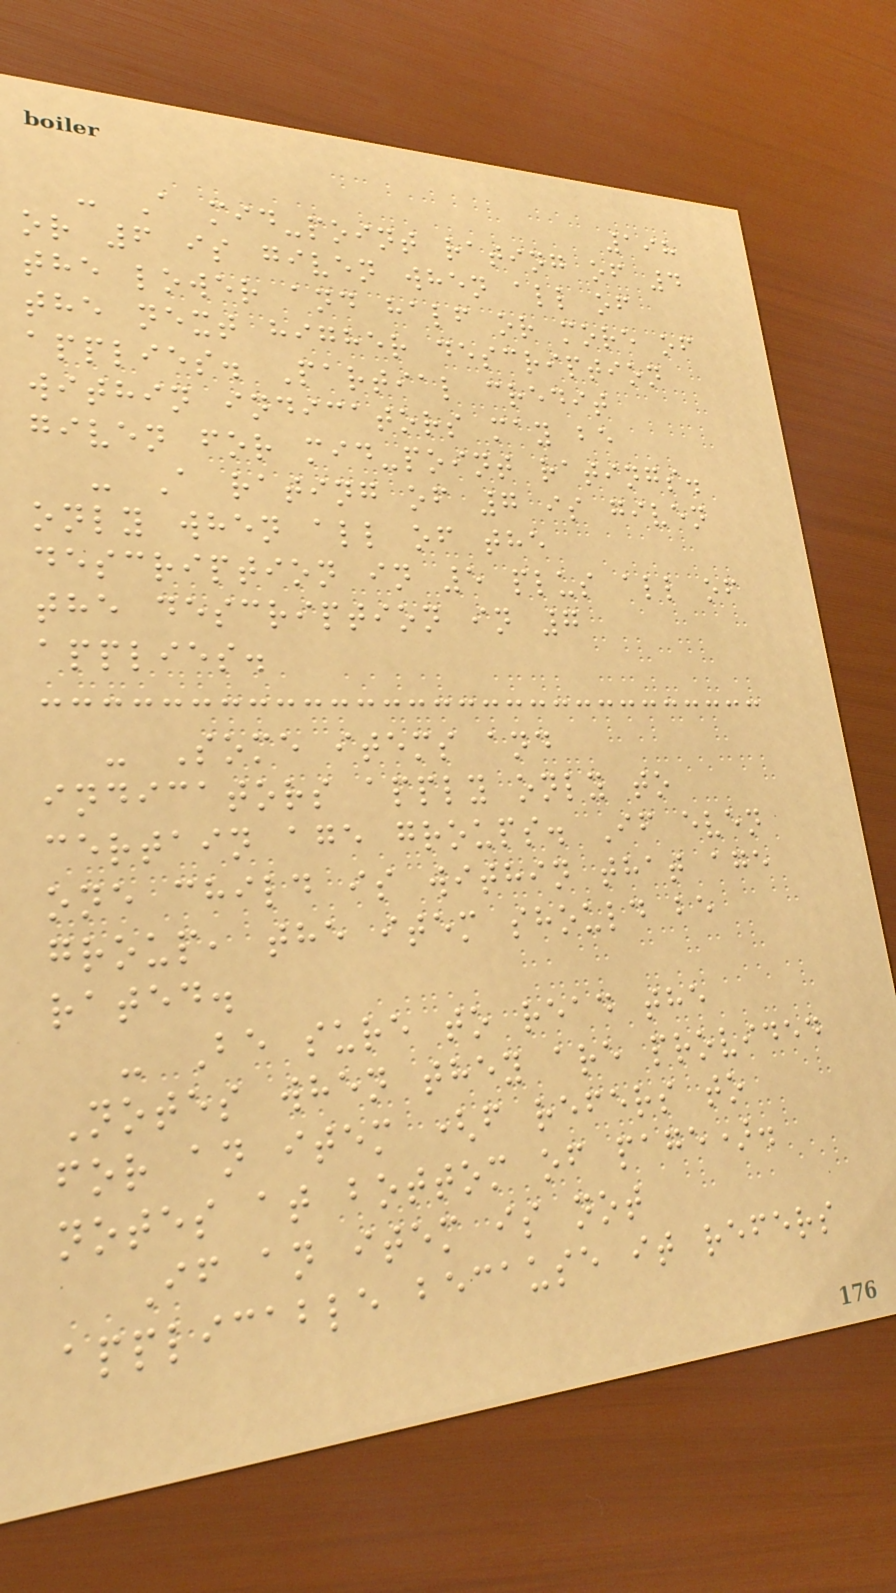198
- A mid-point rating of 4
or 6 is given when all of
the lower and half or more of
the next higher description
applies. Partial credit
within indicators may be
given for mid-point ratings.
- A rating of 7 is given
only when all of the
description in 5 plus all of
the description in 7
applies.
- Some items and
indicators apply only to
certain age groups. If even
one child is within that age
group, the item should be
rated.
- Be sure to read the
Notes when they are provided
for an item (f refers to
notes at bottom of page).
If an item is not
applicable because it refers
